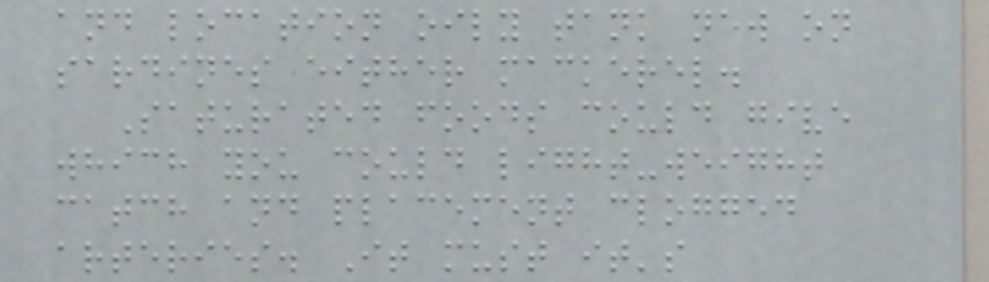and location oily tank new on
sardines either mackerel.
Saturated foods could give
which you could light-weight
catch and placement clogged
arteries. It must it's
